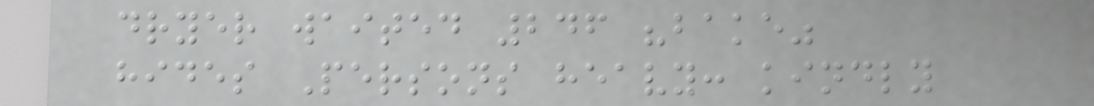dryer waited 246 "bake"
hides Persons heavy: kindly
